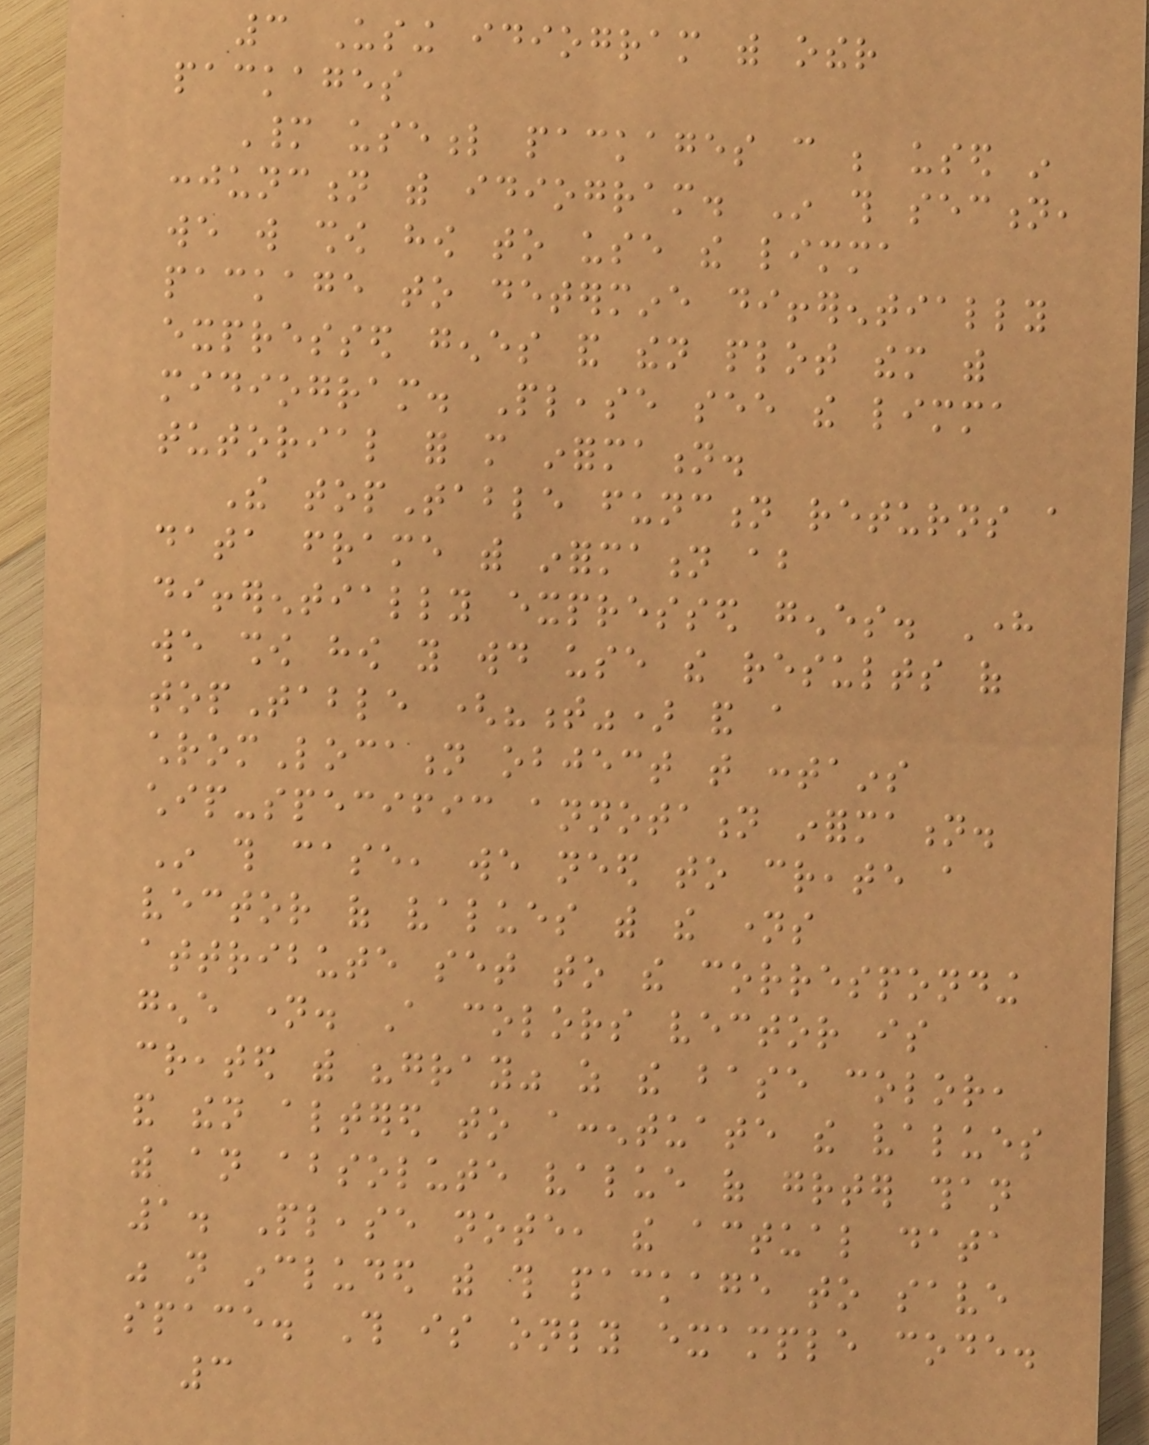3 Using idiogram with other
packages
Many useful packages can be used in
conjunction with idiogram. In this section,
we will show how to use the limma
package to determine differentially
expressed genes and then plot them with
midiogram. Please see the limma
tutorial for more information.
The topTable function returns a
data frame with information about
differentially expressed genes. Here
we show how you would use the results of
topTable ("t") and a
chromLocation object that contains
chip-specific annotation information.
In this case, we need to create a
vector of values with the names
attribute set to the corresponding
gene name. A colors vector is
created with "gray" as the base color,
and then altered to accentuate the values
with an absolute value of greater than
1. Please note, the actual data
was not included with this package to save
space. This is only example code.
3
